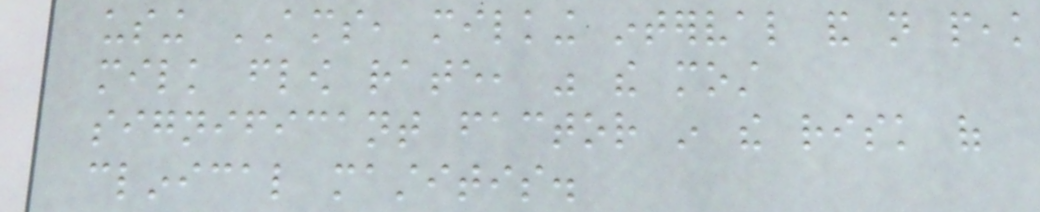using AMS, milking interval and not peak
milk flow rate, was the most
significant factor in the risk of
clinical mastitis.
